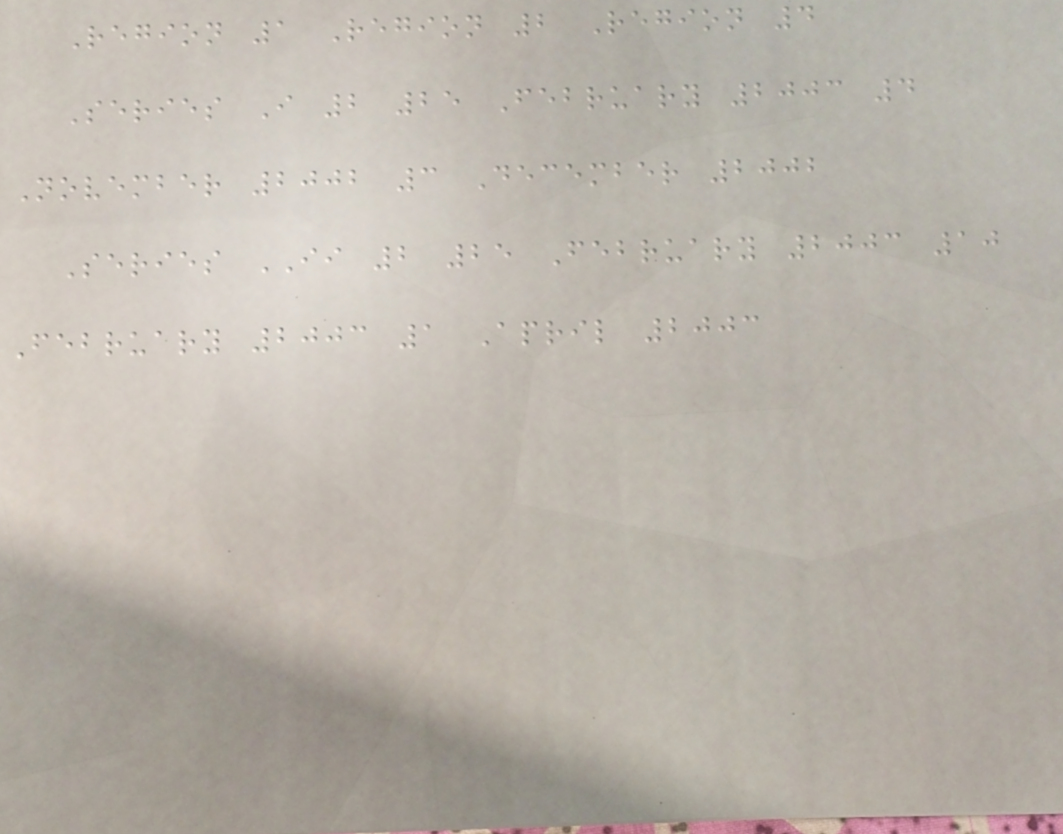Region 1 Region 2 Region 4
Series I 2 25 February 2003 4
November 2002 3 December 2002
Series II 2 25 February 2003 10
February 2003 1 April 2003
